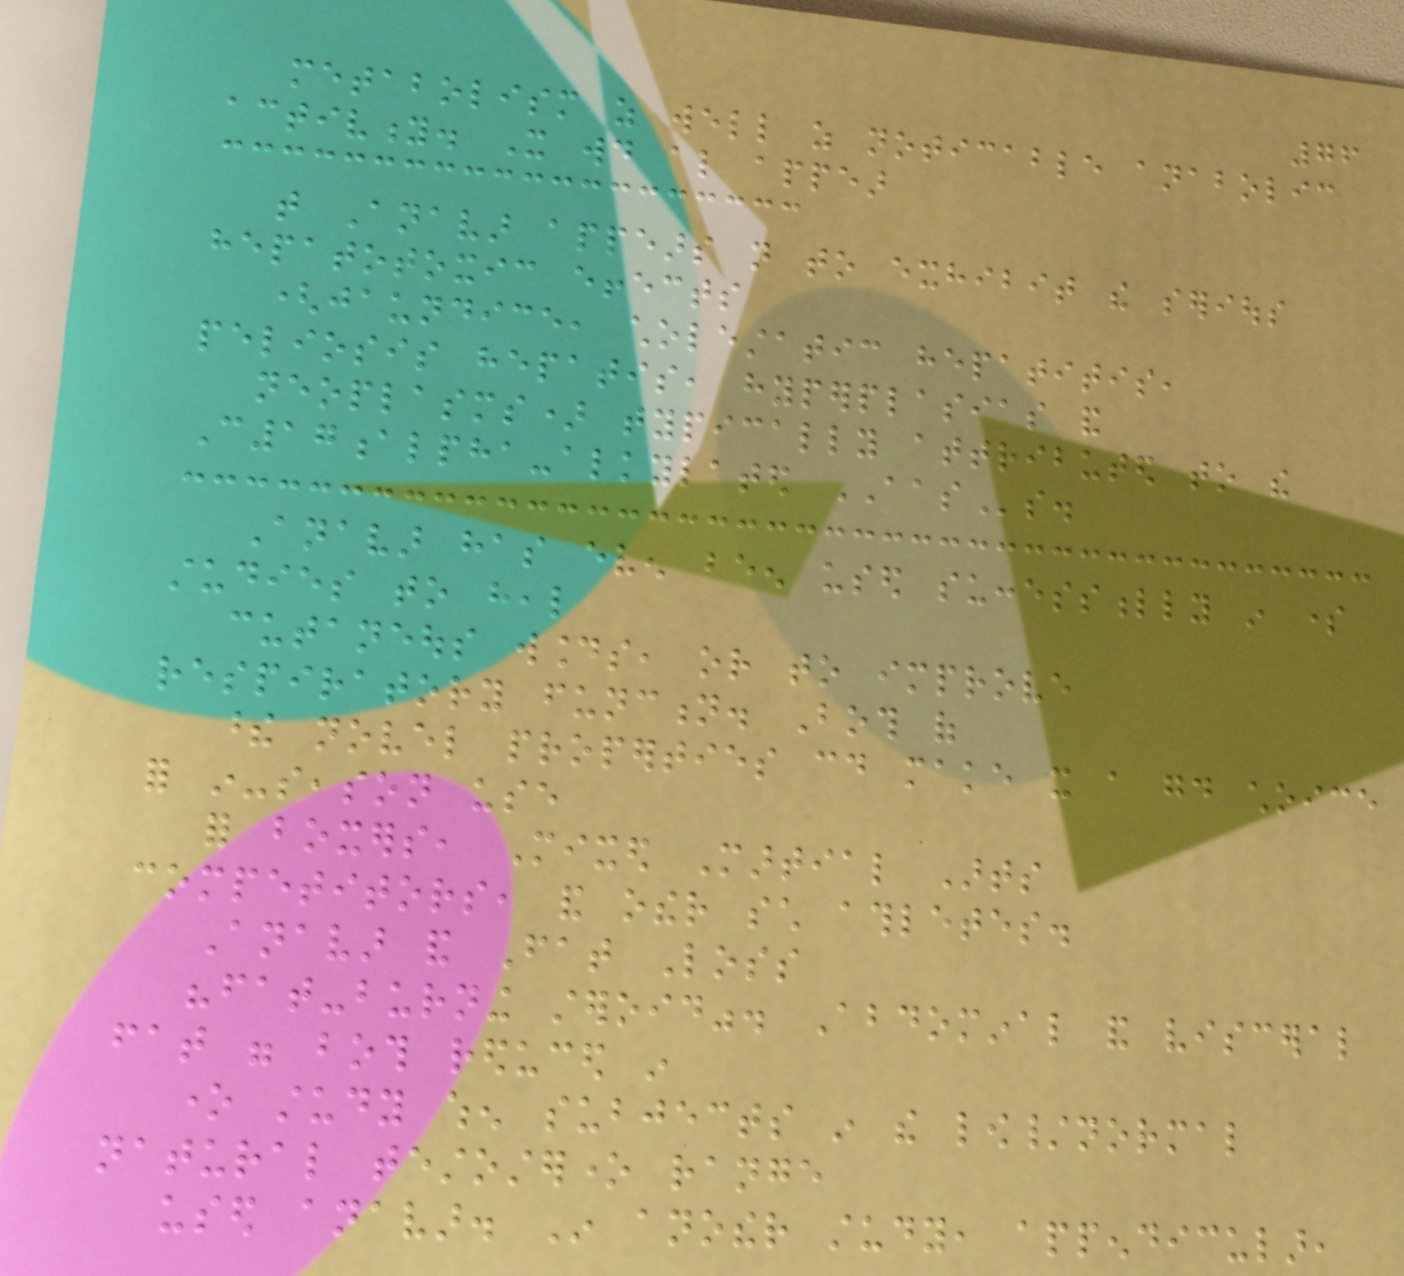76
metabolism as well as noticable anabolic
activity. It would also appear
that Anavar appears not to exhibit the serious
hepatotoxic effects
(jaundice, cholestatic hepatitis,
peliosis hepatis, hyperplasias and
neoplasms) typically attributed to the
C17alpha-alkylated AASs.
Anavar has even been used successfully in some
studies to heal
cutaneous wounds, or to improve
respiratory function. Both of
these novel properties could make it a good choice
for in-season use
for boxers, Mixed Martial Arts
competitors, and other such athletes.
Anavar and Fat Loss
"fat-burning steroid". Abdominal and visceral
fat were both reduced in
one study when subjects in the low/normal
natural testosterone range
used anavar. In another study, appendicular,
